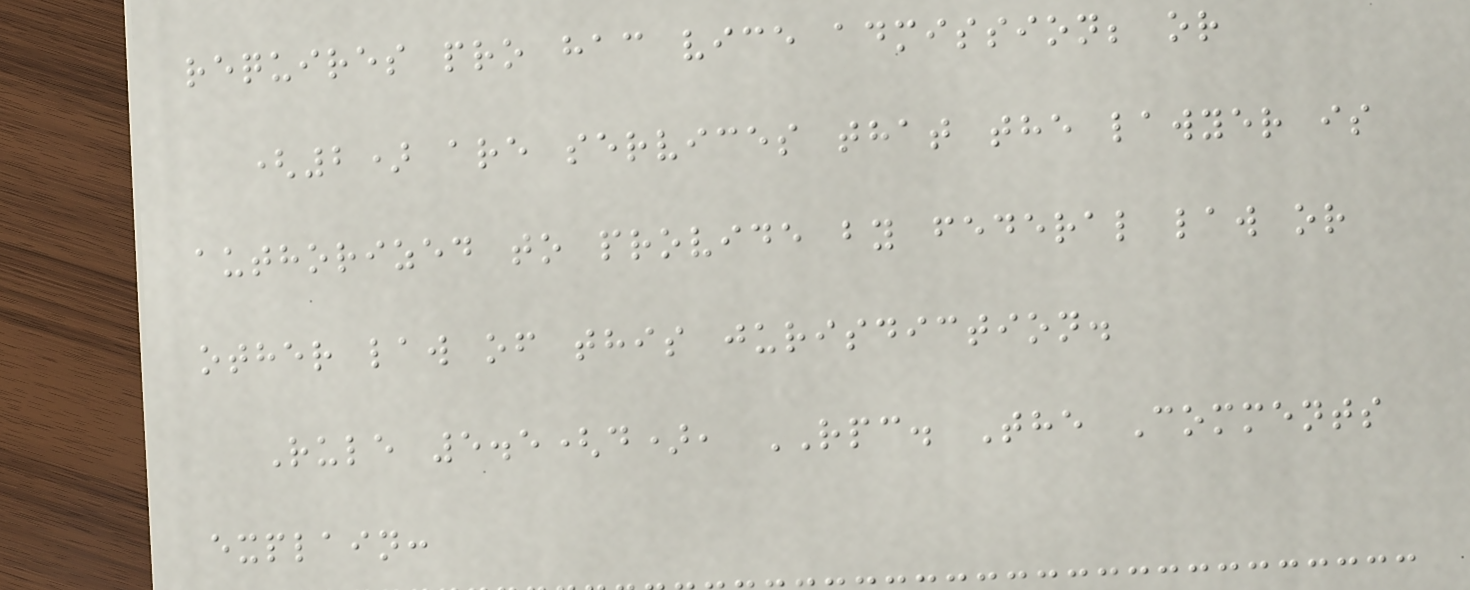requires pro hac vice admission; or
(2) are services that the lawyer is
authorized to provide by federal law or
other law of this jurisdiction.
Rule 5.5(d), RPC. The Comments
explain:
